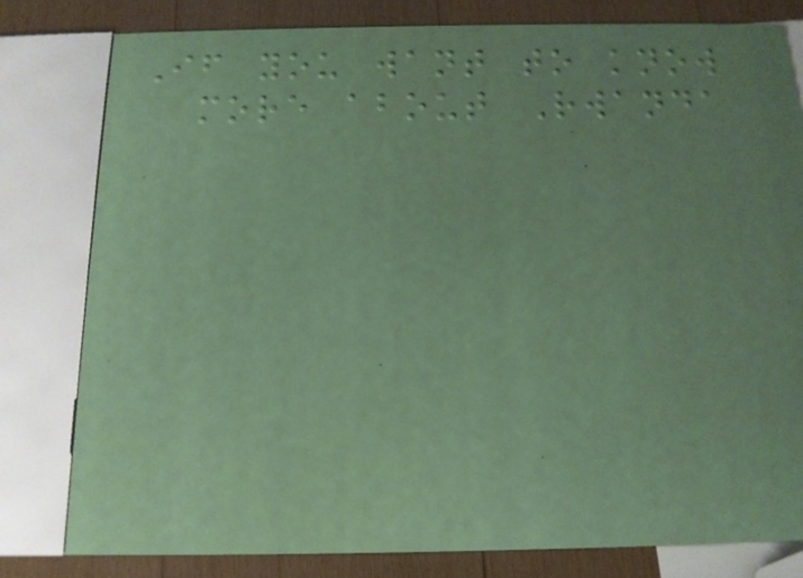If you want to know
more about Rwanda
